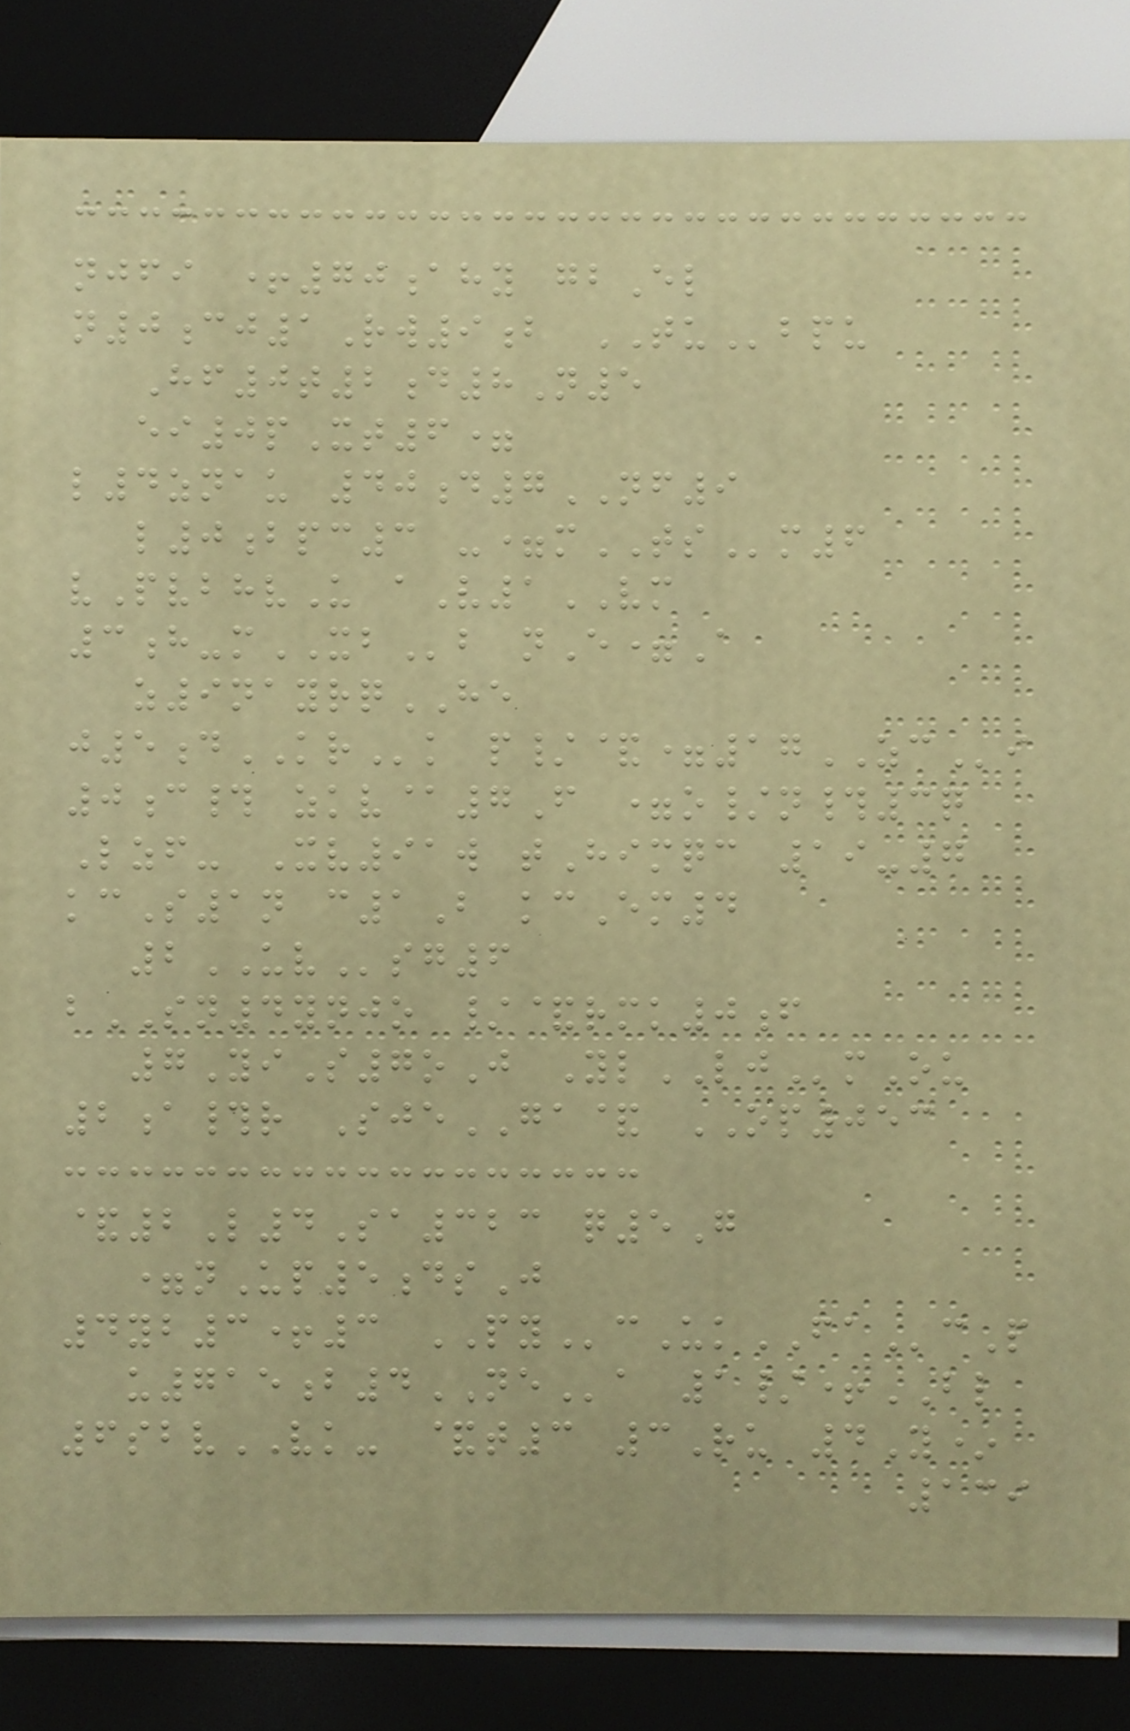njfi +70ahy gbEl
n0cj1Rw9b TUbpu
Hf0t2d8N5
ei0pXt6=
l4znau 40d7NF9
l0bpc3 -=mTSm6
vPvbhvU aV1VM
3h-mXBb nE=A
z9nayrqHE
j5dKRk p/&=17ZCi
0c# zkv@7F =o/n#3q
Lzf- Xv91w tHimqc 19-7
kcS1n c1B kcEm4
2UVsg6
bSN4ynjo /&rmk0f
7YiS7oJ YlLJmOu
2a#r SjeGA& OP053
&2L4Sa323 q5G
=nUp5dsJ
4yb3+3 PYcUkFAcP
u715b4NEa 1/+BL
6sbvVK- &t3 3Ru 4Y*
139
